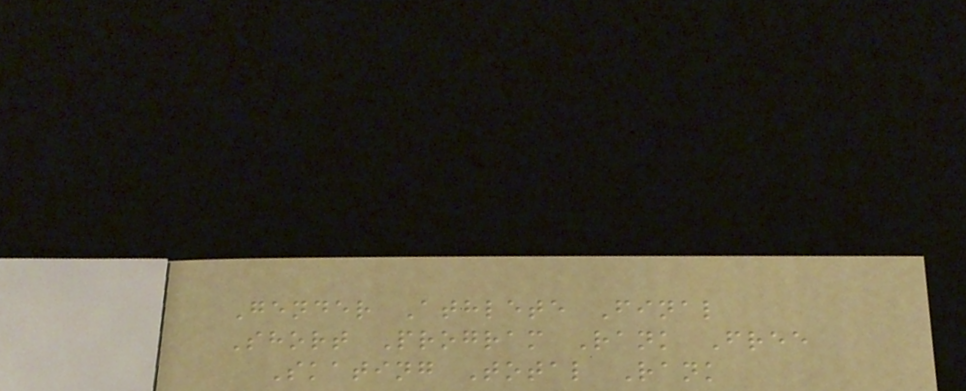Gender Athlete Final
Short Program Rank Free
Skating Total Rank
